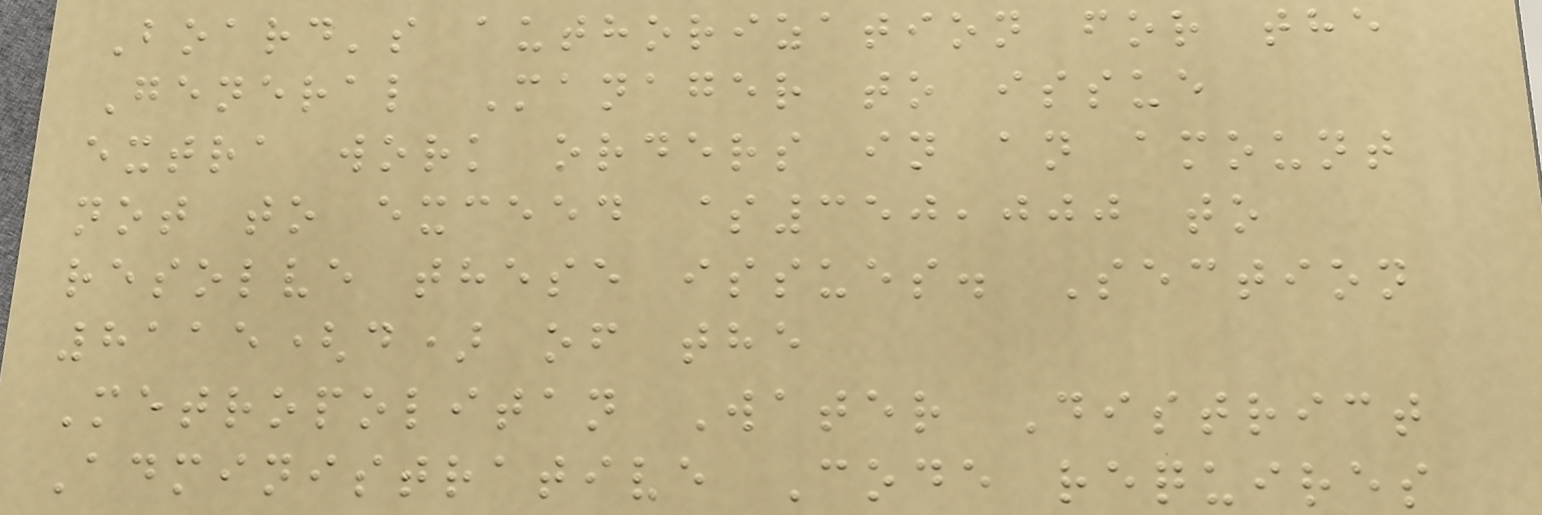Board's authorization for the
General Manager to issue
extra work orders in an amount
not to exceed $350,000 to
resolve these issues. Section
8115(d) of the
Metropolitan Water District
Administrative Code requires
